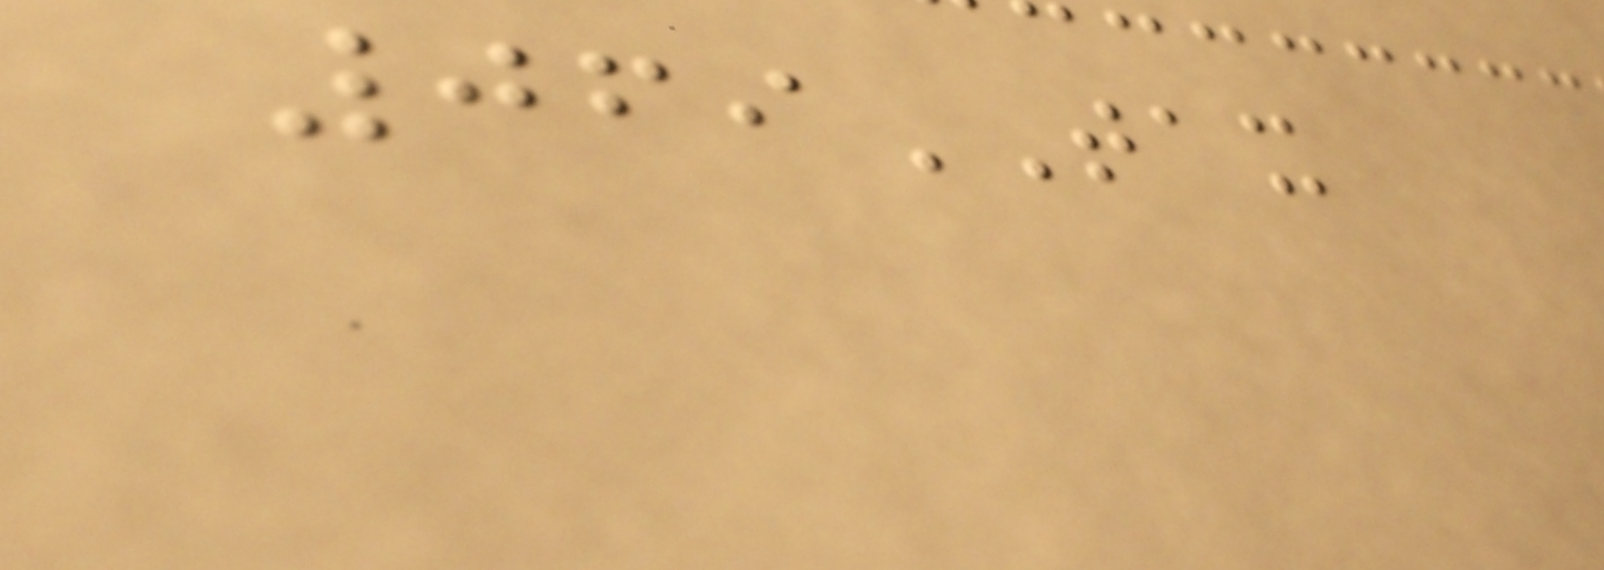069TAX
